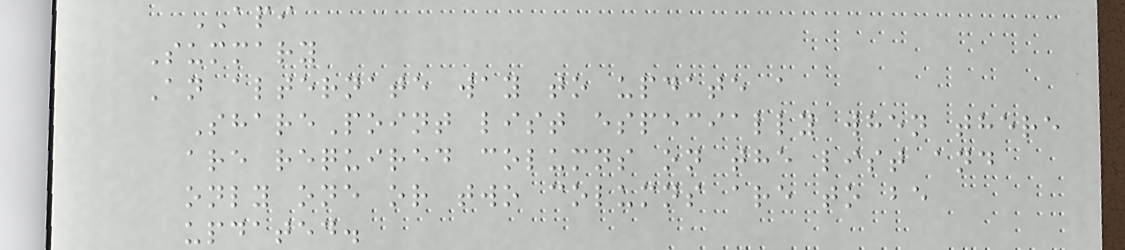API
Summary
An alternate way to update a
SharePoint list especially when there
are required columns on the list and
only one or two columns are to be
updated.
